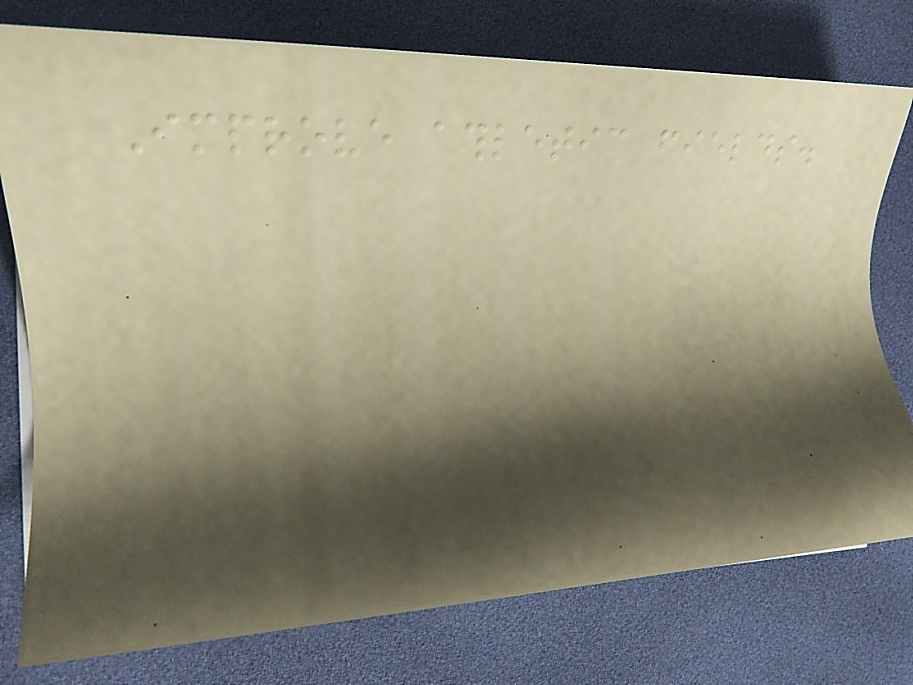Improve athletic fields.
